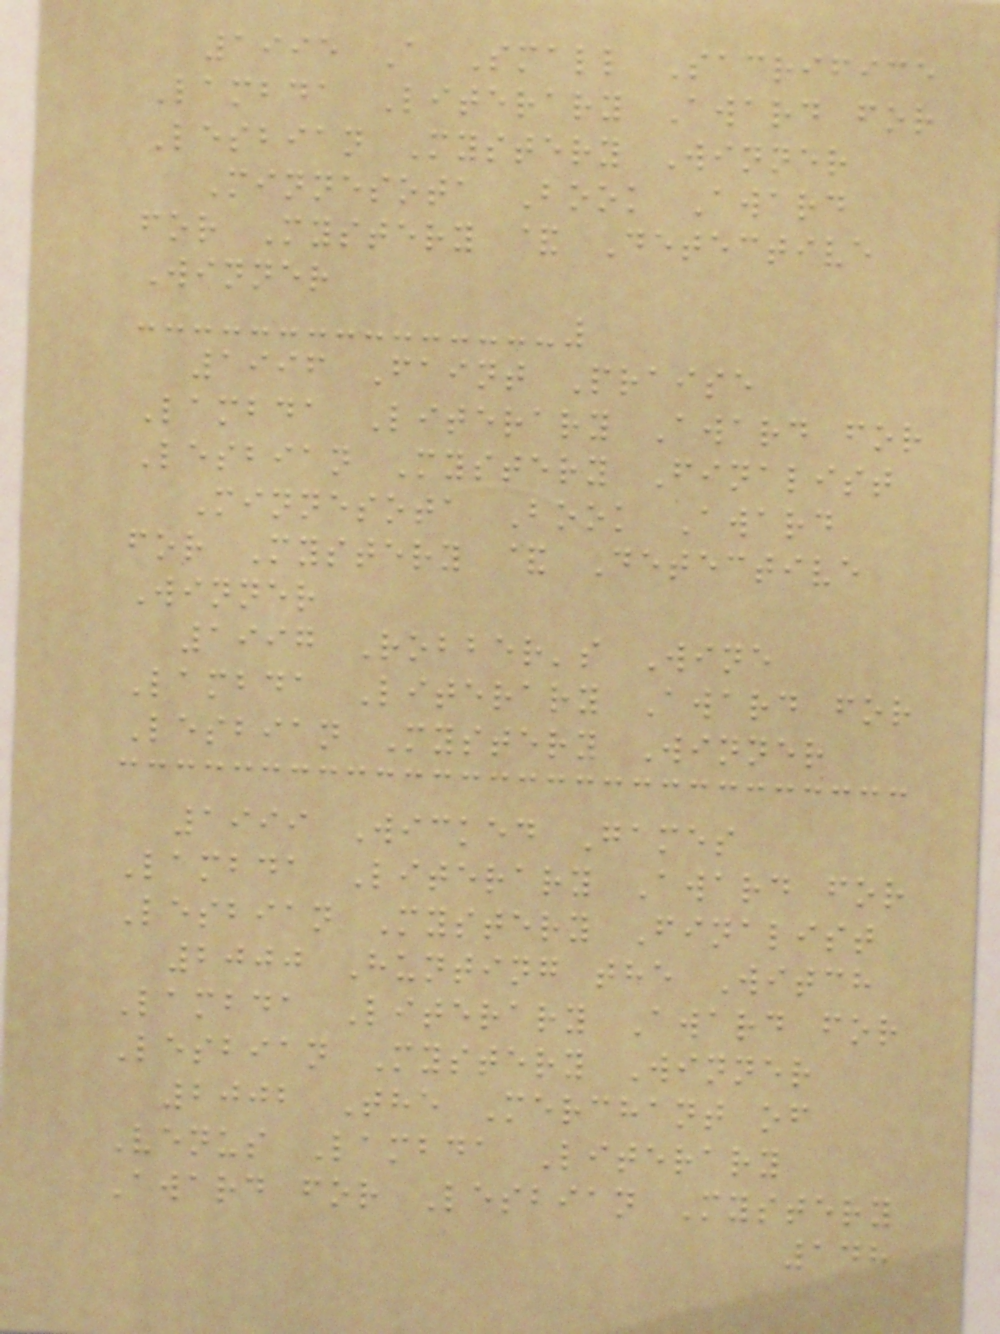1995 A Small Sacrifice
Lambda Literary Award for
Lesbian Mystery Winner
Minnesota Book Award
for Mystery & Detective
Winner
1996 Faint Praise
Lambda Literary Award for
Lesbian Mystery Finalist
Minnesota Book Award
for Mystery & Detective
Winner
1997 Robber's Wine
Lambda Literary Award for
Lesbian Mystery Winner
1999 Wicked Games
Lambda Literary Award for
Lesbian Mystery Finalist
2000 Hunting the Witch
Lambda Literary Award for
Lesbian Mystery Winner
2002 The Merchant of
Venus Lambda Literary
Award for Lesbian Mystery
148
